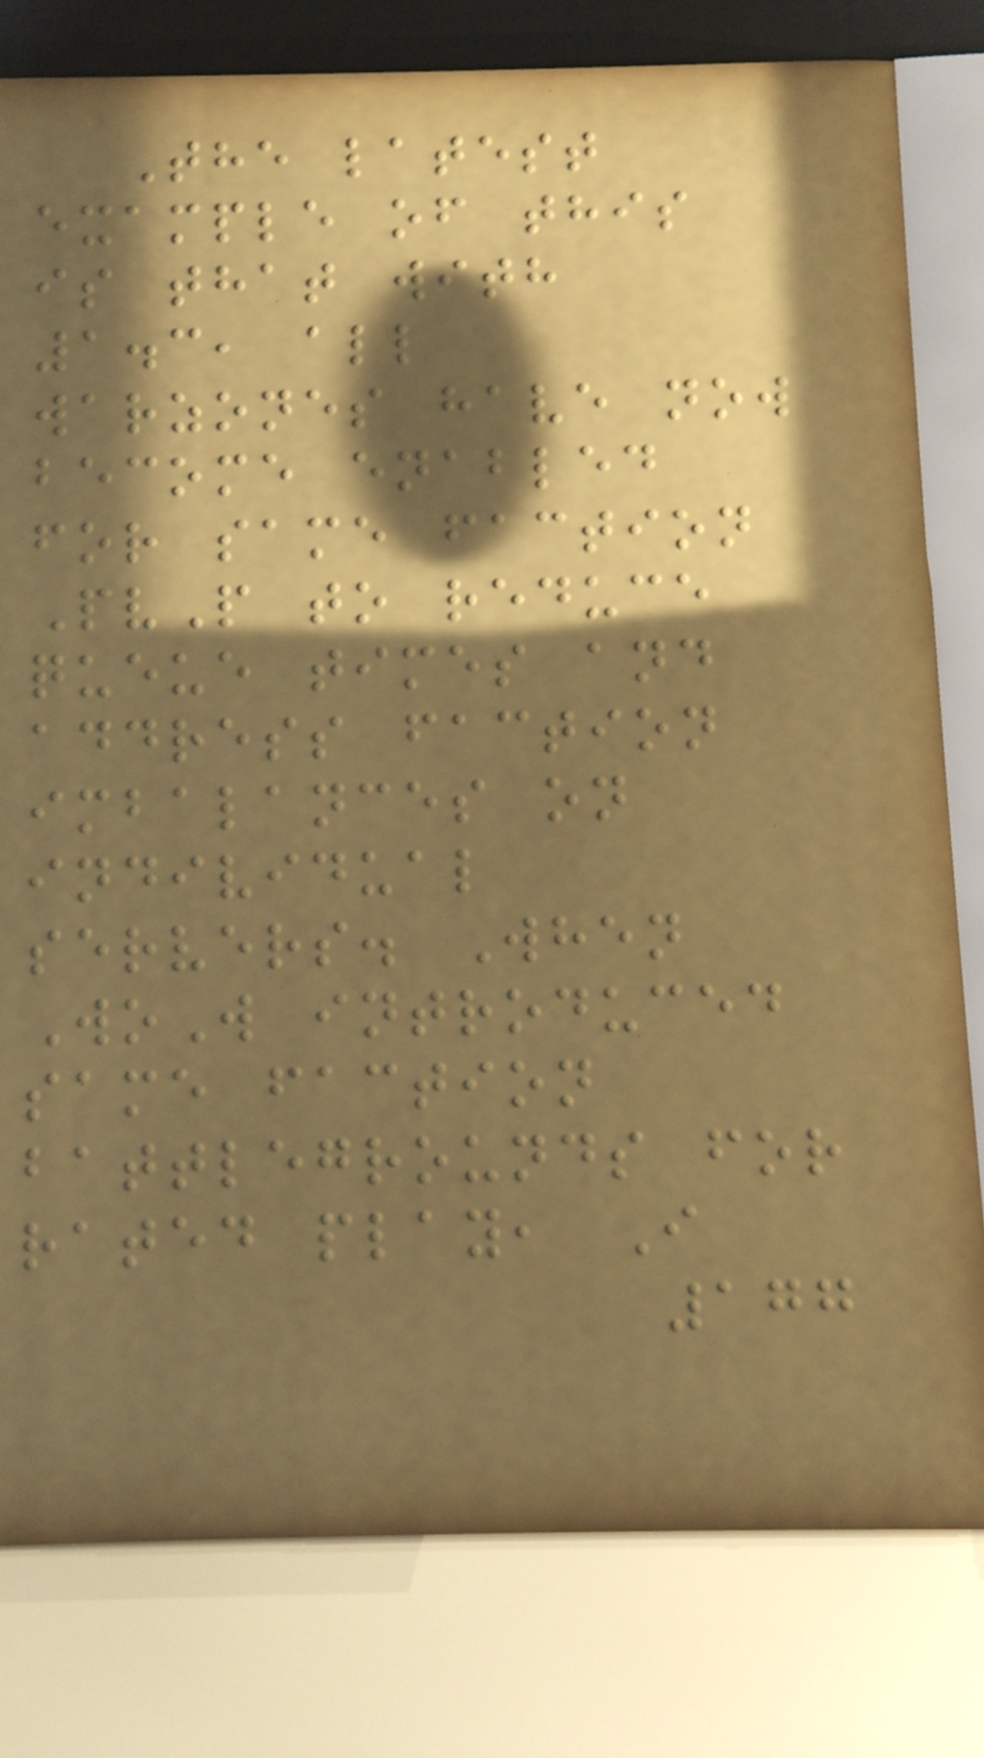The latest
example of this
is that with
1.3, all
warzones have now
become enabled
for same faction
PvP to reduce
queue times and
address faction
imbalances on
individual
servers. When
WoW introduced
same faction
battlegrounds for
rated play, I
177
